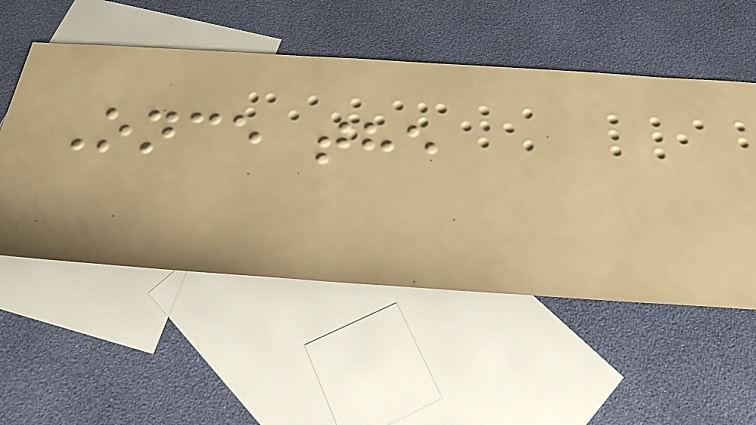Once the
